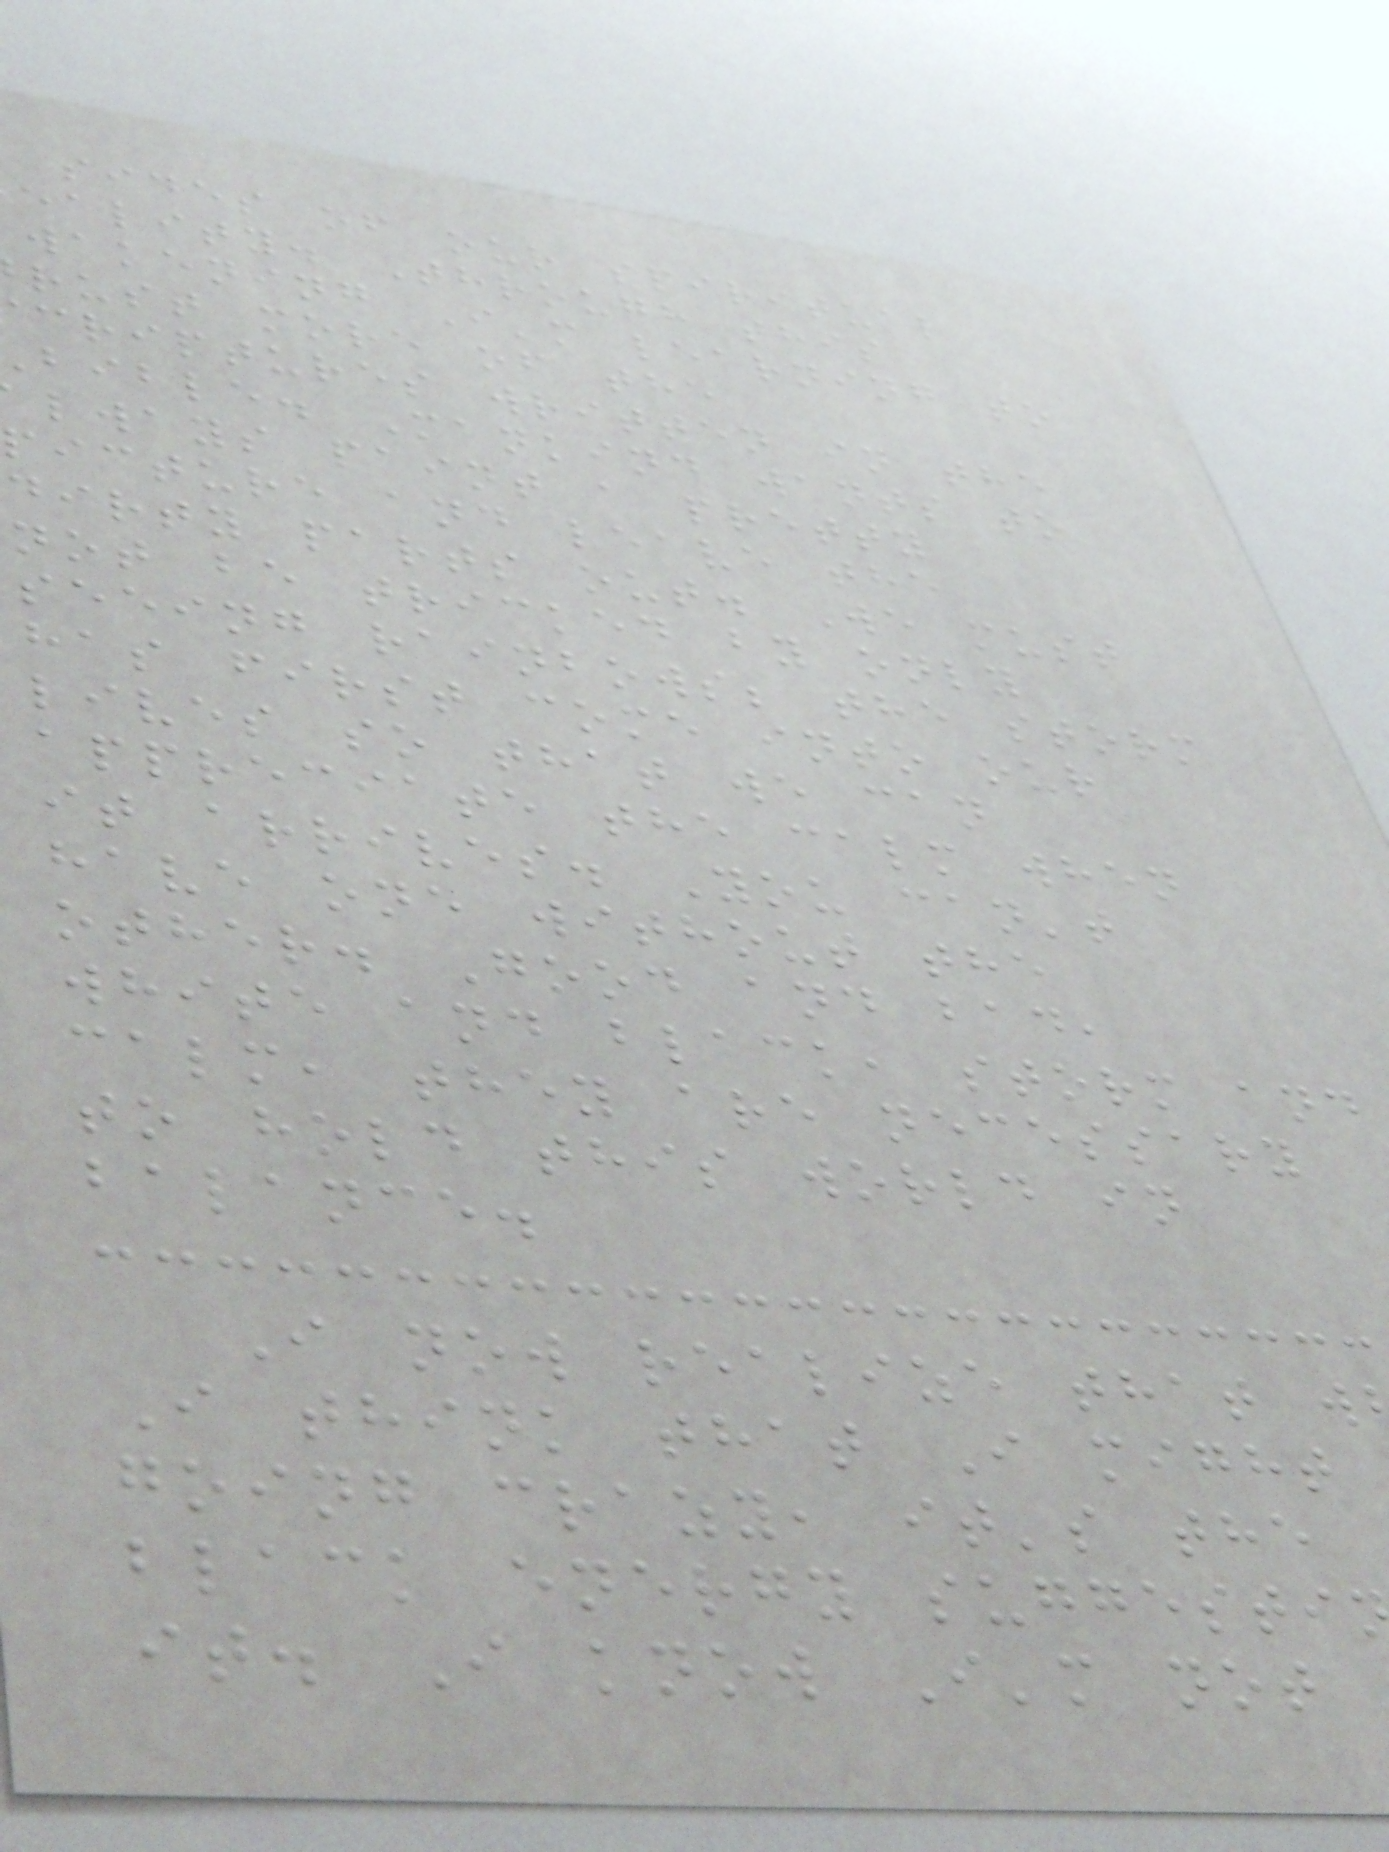sides of our spiritual
eality. Through this
wakening I'm learning to
rust more of the
criptures written in the
bible. Mankind wants to
lways paint a pretty
picture and leave the
dirty parts out. We must
not be tricked by only
seeing rainbows; the storm
has first come into our
lives so that we can
appreciate the calm when
it arrives. You can't
have one without the
other. Good and bad,
white and black, storm and
calm, they are necessary
to hold this world in
balance.
I now realize that w
I think that I might
going crazy, it's the
black energy suggesti
it. I know I'm not
